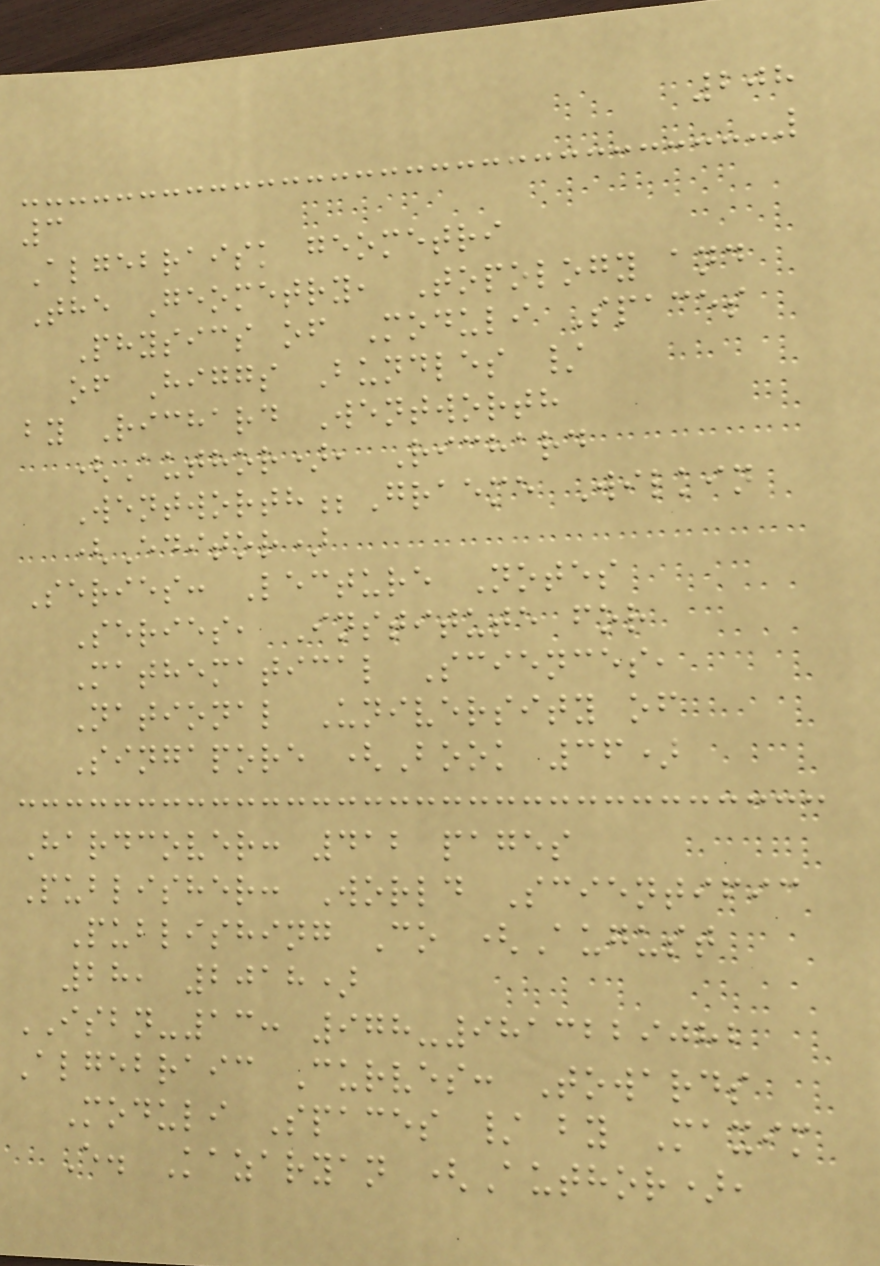208
3
Algebraisk geometri
The Geometry, Topology and
Physics of Moduli Spaces
of Higgs Bundles /
by Richard Wentworth
(Author), Richard
Wentworth;Graeme Wilkin
(Editor)
Series: Lecture Notes
Series, Institute for
Mathematical Sciences,
National University of
Singapore (Book 36)
Hardcover: 412 pages
Publisher: World Scientific
Publishing Co (August
28, 2018)
ISBN-13: 978-9813229082
Algebraic Curves: Towards
Moduli Spaces / by Maxim
E. Kazaryan (Author),
